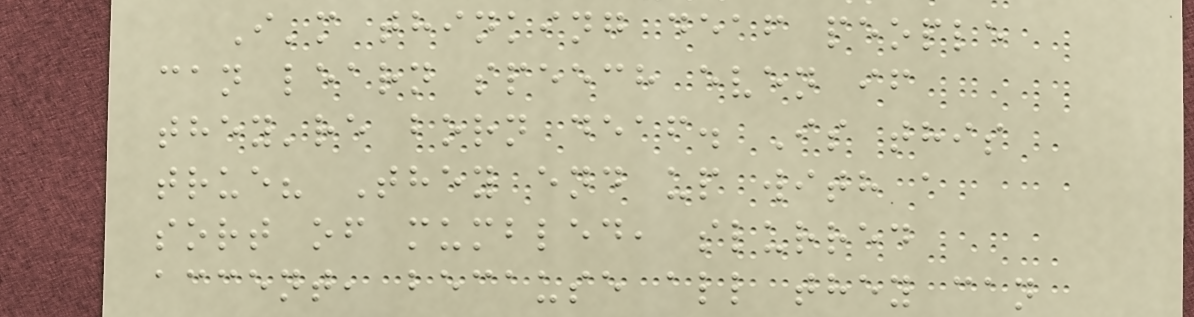I'm thinking deaf people
can learn speech even if
they're born deaf. Is this
true? They end up with a
sort of mumbled, slurred
accent, because all they can
